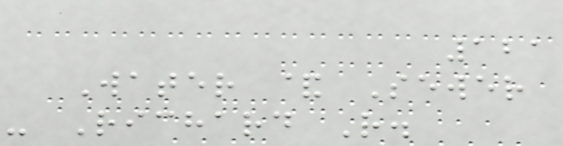121
Water & Sewer
- Richard R.
